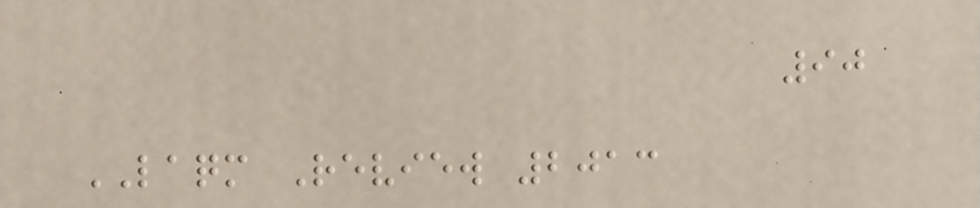90
LAQM Review 2013
